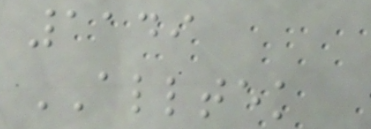1149
ALLTEK
